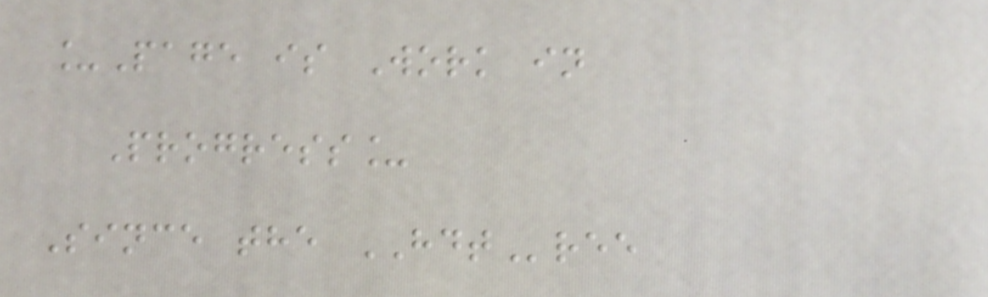_Page is Work in
Progress_
Since the HDTree
